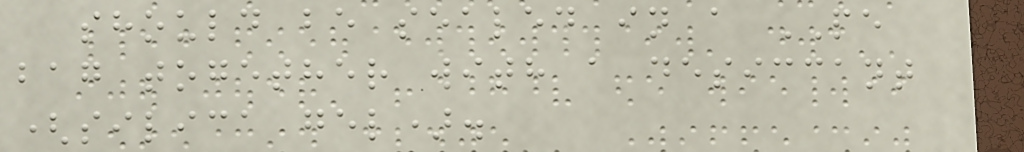should be sealed in a PE
bag together with a desiccant
(silica gel).
